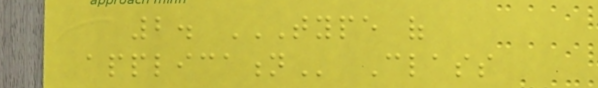2. TYPE OF
APPLICATION Class
